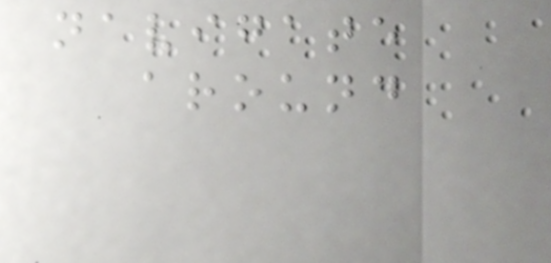navigate
around
